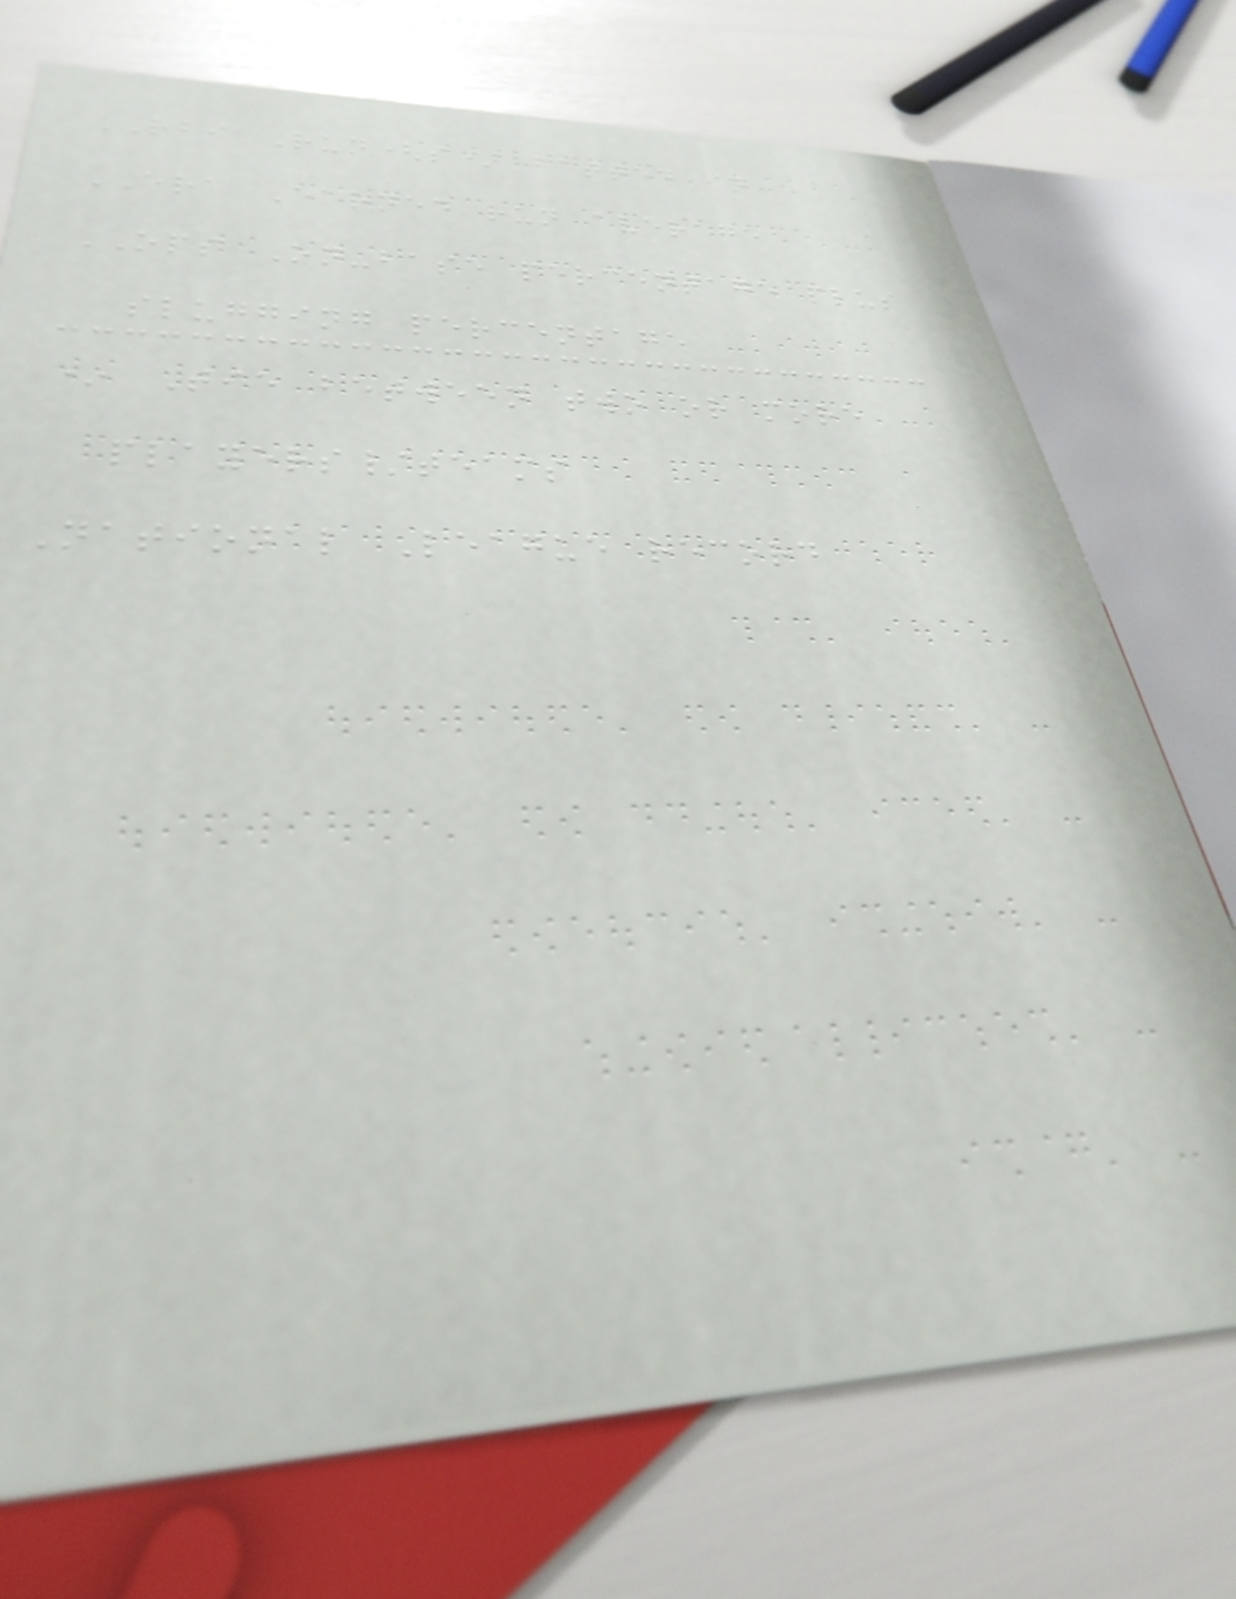RBI Run(s) batted in
ERA Earned run average
OPS On-base percentage plus
slugging percentage
* Tie between two or more
players/teams
National League record
